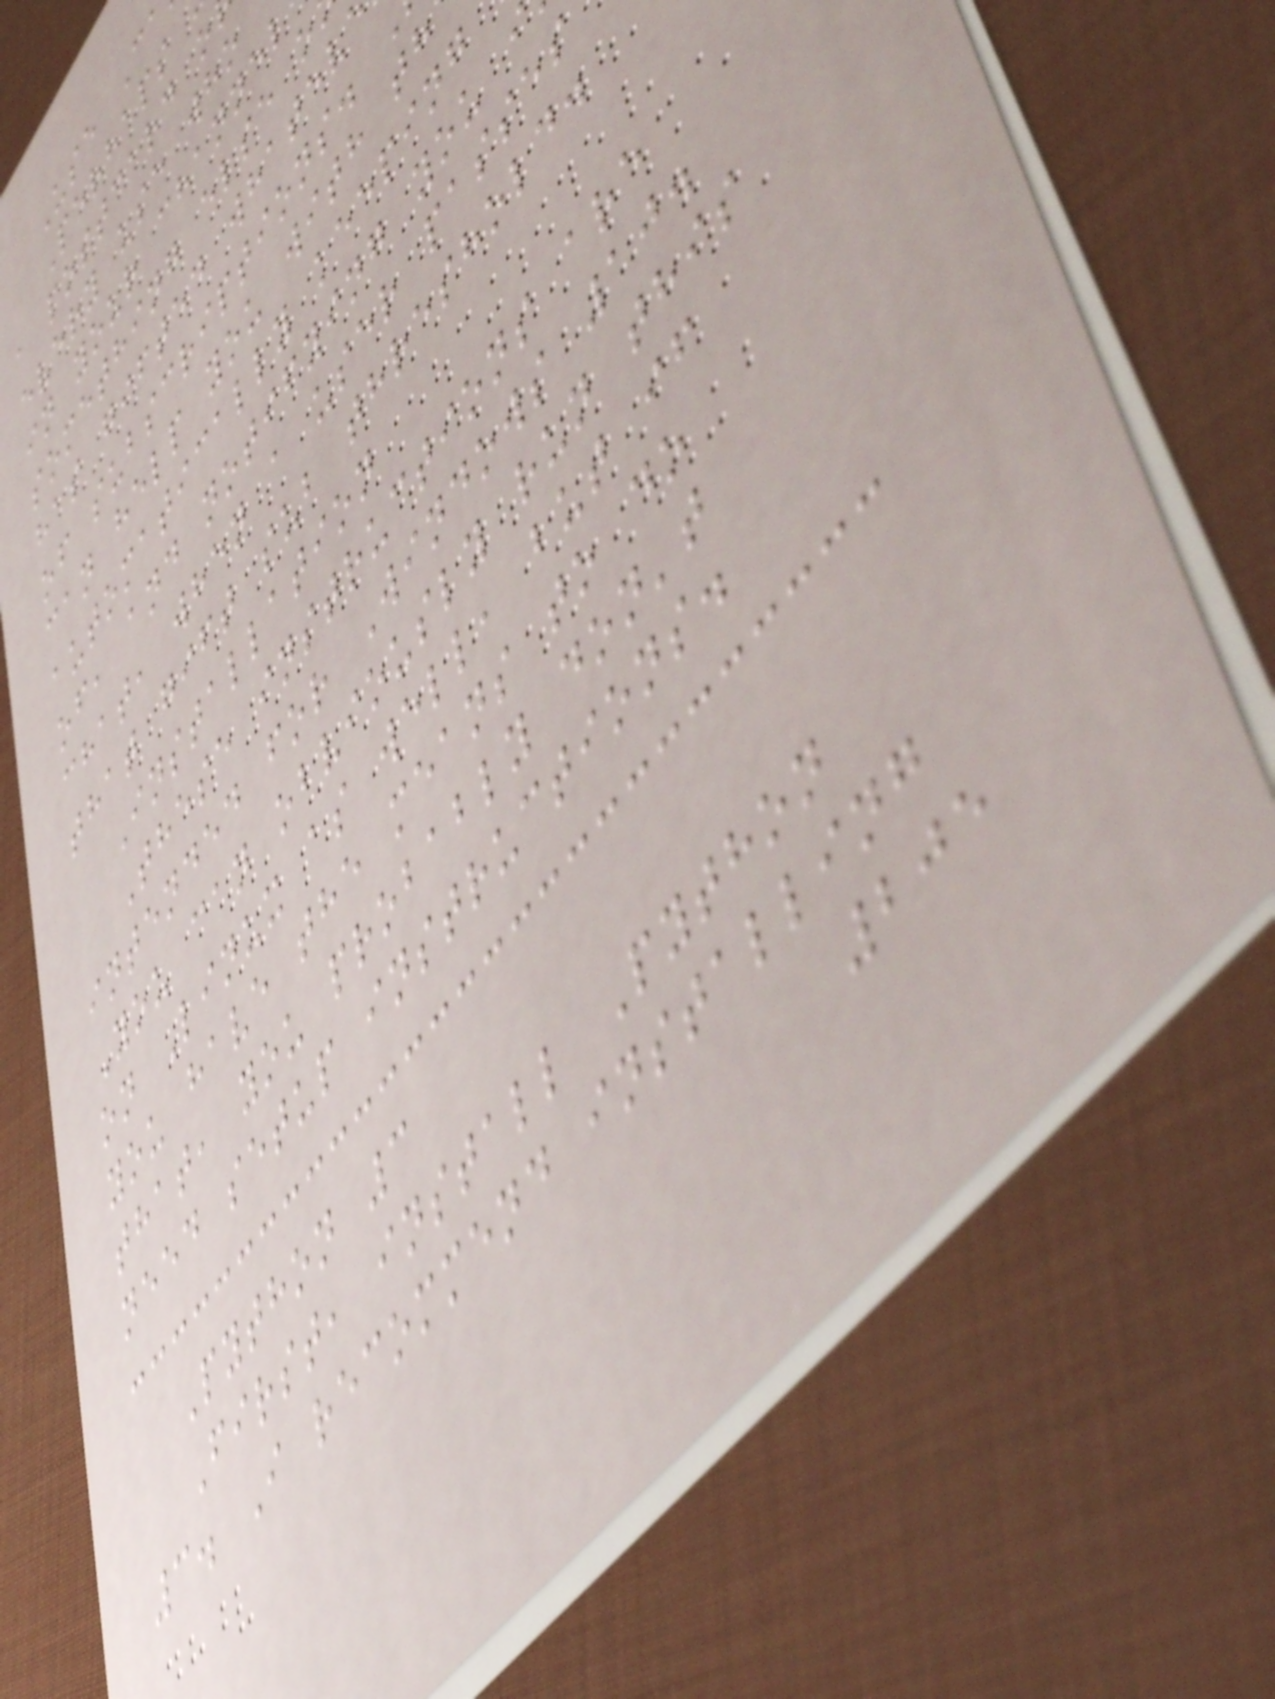Use C
Perhaps
a postcard o
every use who
in your channel
something else o
has gifted whatev
of subscriptions.
can help you with th
automatically keeping
of, and notifying you i
chat, when a user passes
that gift sub threshold.
Installation
These instructions are
intended for Windows 10.
You can obviously run this
on Linux as well, but if
you have the means to do
that, you probably don't
need setup instructions.
Python 3
First, install Python
3. I recommend installing
205
